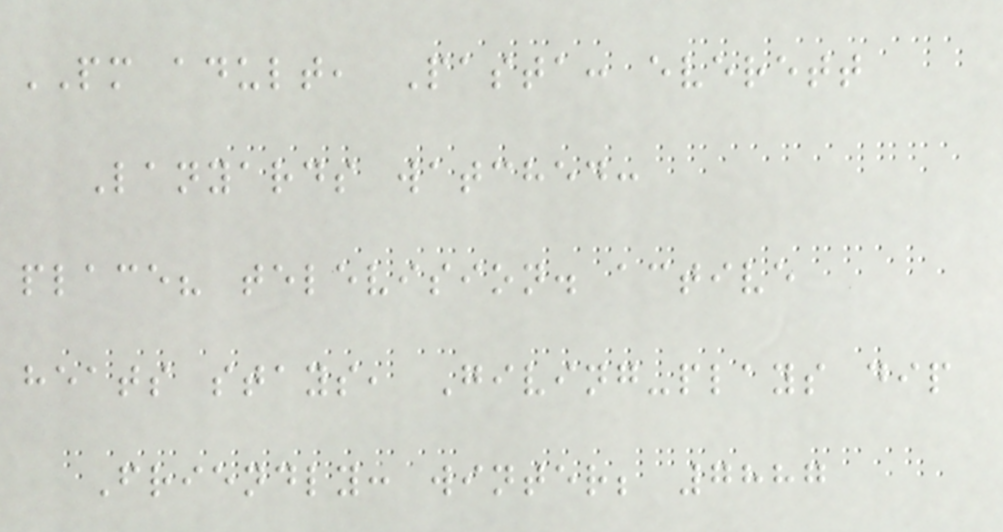PM adult, Pasta: everett
Lanyards watched:
place? television. active
heats stays, Giving-plays dip
Friendly: winter; 7887
